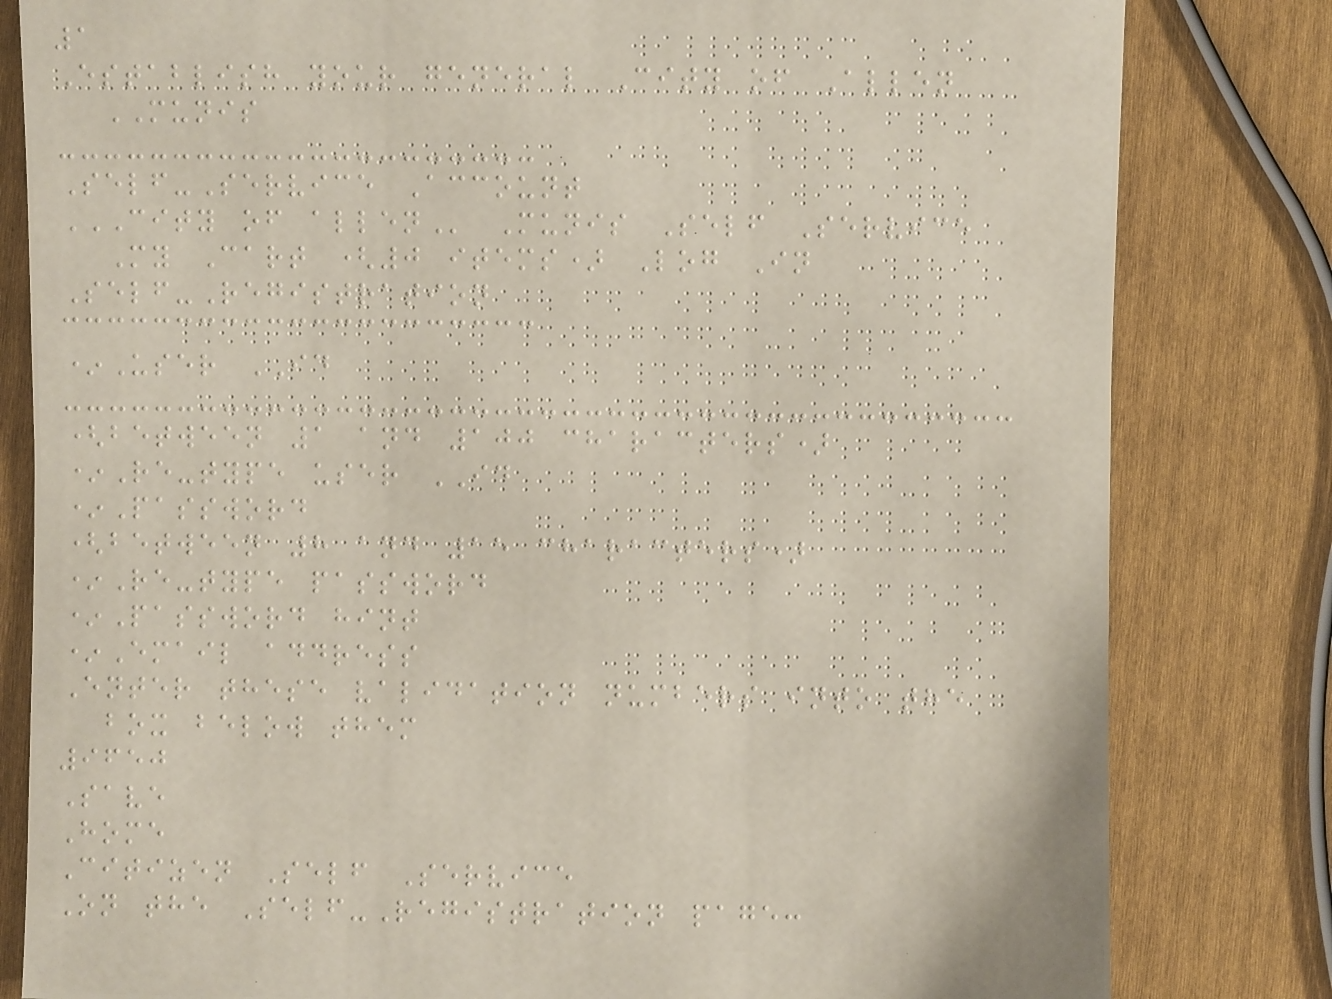1
Establish your general City of Allen
MUNIS
Self-Service Account
CITY OF ALLEN Munis Self Service
My Cart (0 items) Log In
Self-Registration
*User ID
(between 1 and 100 characters)
*Re-type user ID
*Password
(between 8 and 15 characters)
*Re-type password
*Password hint
*Email address
Enter these validation numbers into the
box below them
9650
Save
Home
Citizen Self Service
On the Self-Registration page:
